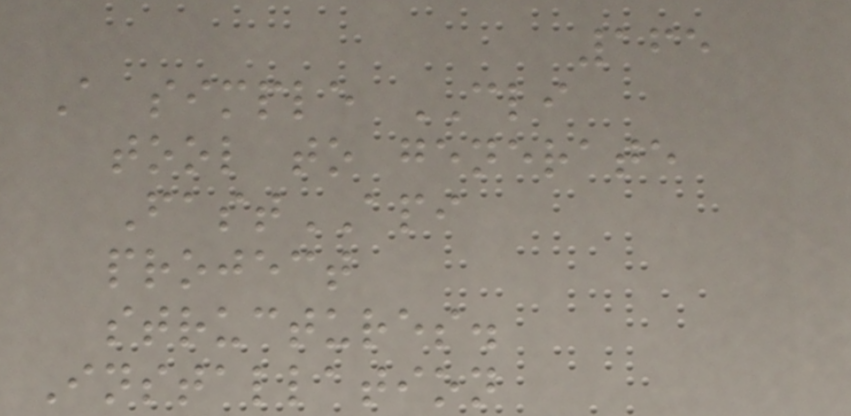165
A simple CLI
tool to generate
FastAPI
project
structures.
Installation
